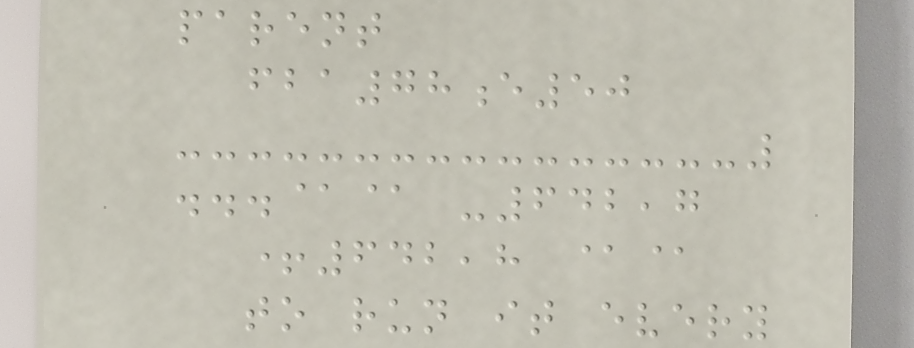parent
fba78e50
...@@ -642,7
+642,8 @@
to run it every
